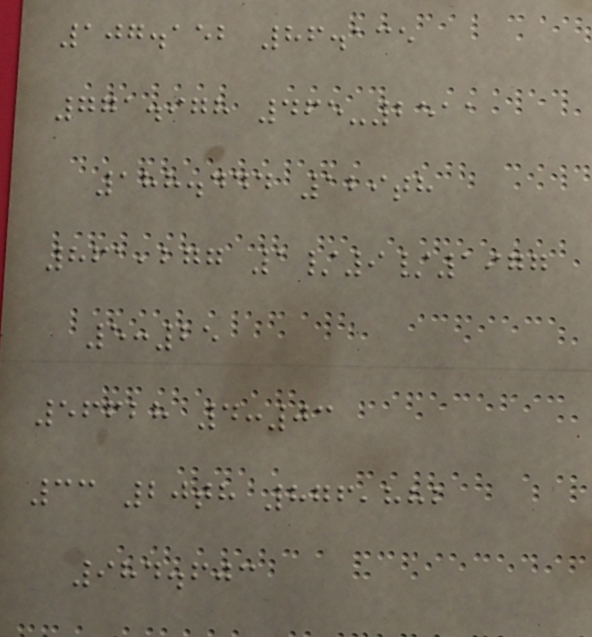107.152 86.135
771.978 465-2511
188.444 129th
861,277 1/9/1977
5:25
56628 4:03
33 20th 876,882
984.603
